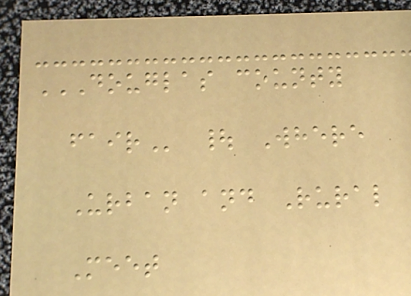DOUGLAS COUNTY
FAIR | Where
Urban and Rural
Meet
